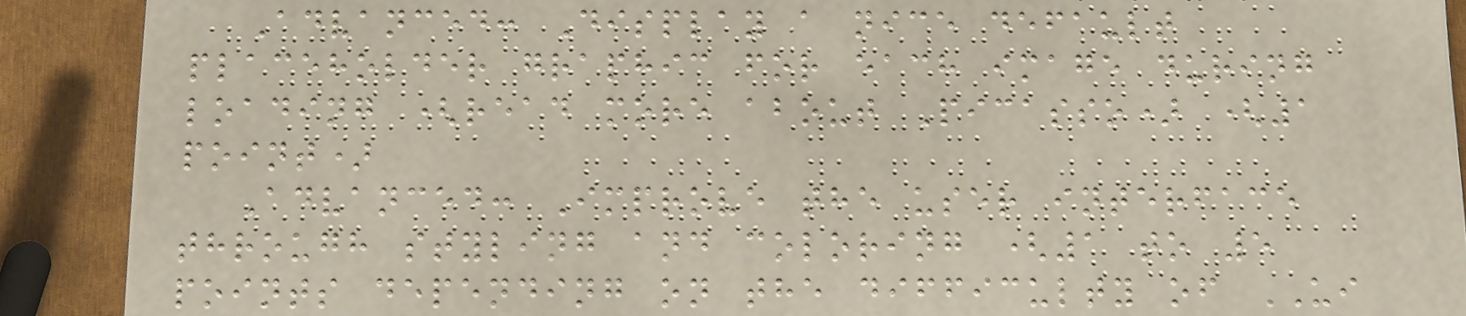Advanced: Display a nice default
placeholder graphic for each image during
loading (read more about Picasso) (1
point)
Advanced: Improve the user interface
through styling and coloring (1 to 5
points depending on the difficulty of UI
